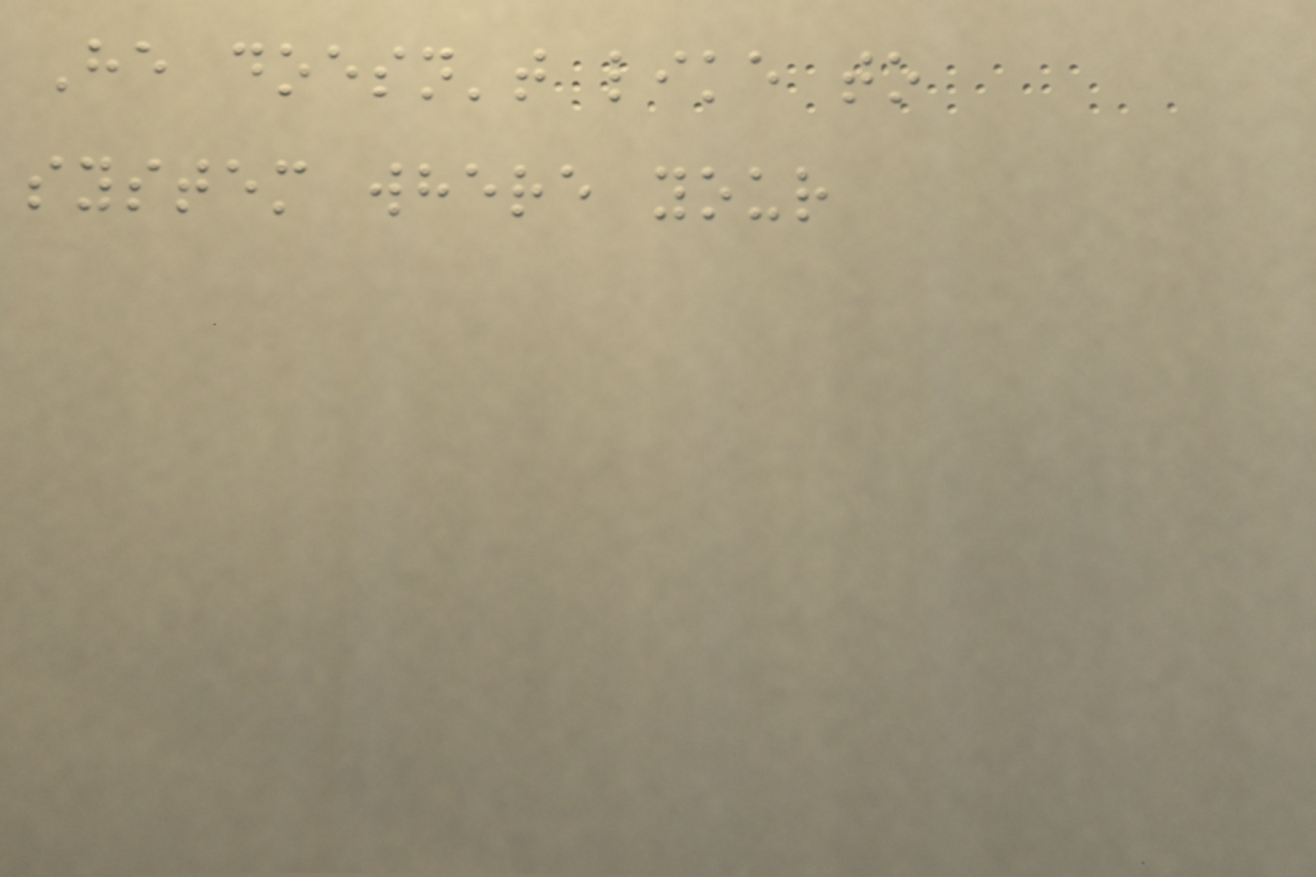He doesn't like to
system where your
